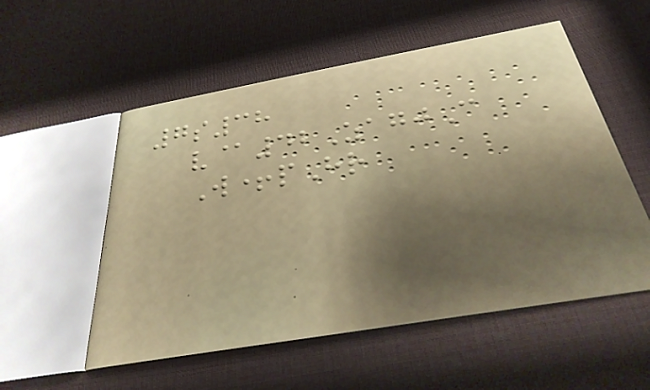7s38
v@42ZagjC
W+pHr
